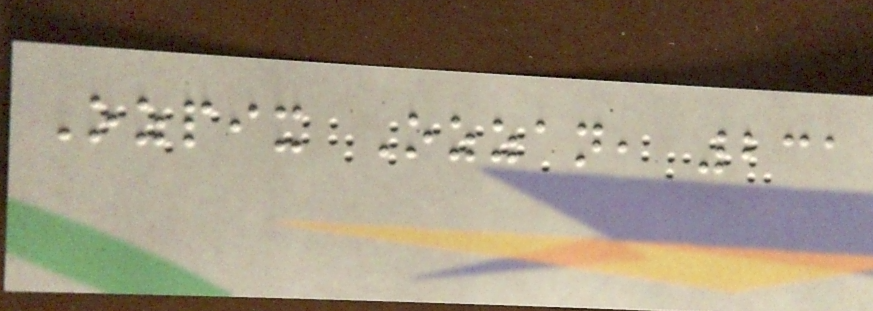Ozpix Ozzan, 231
